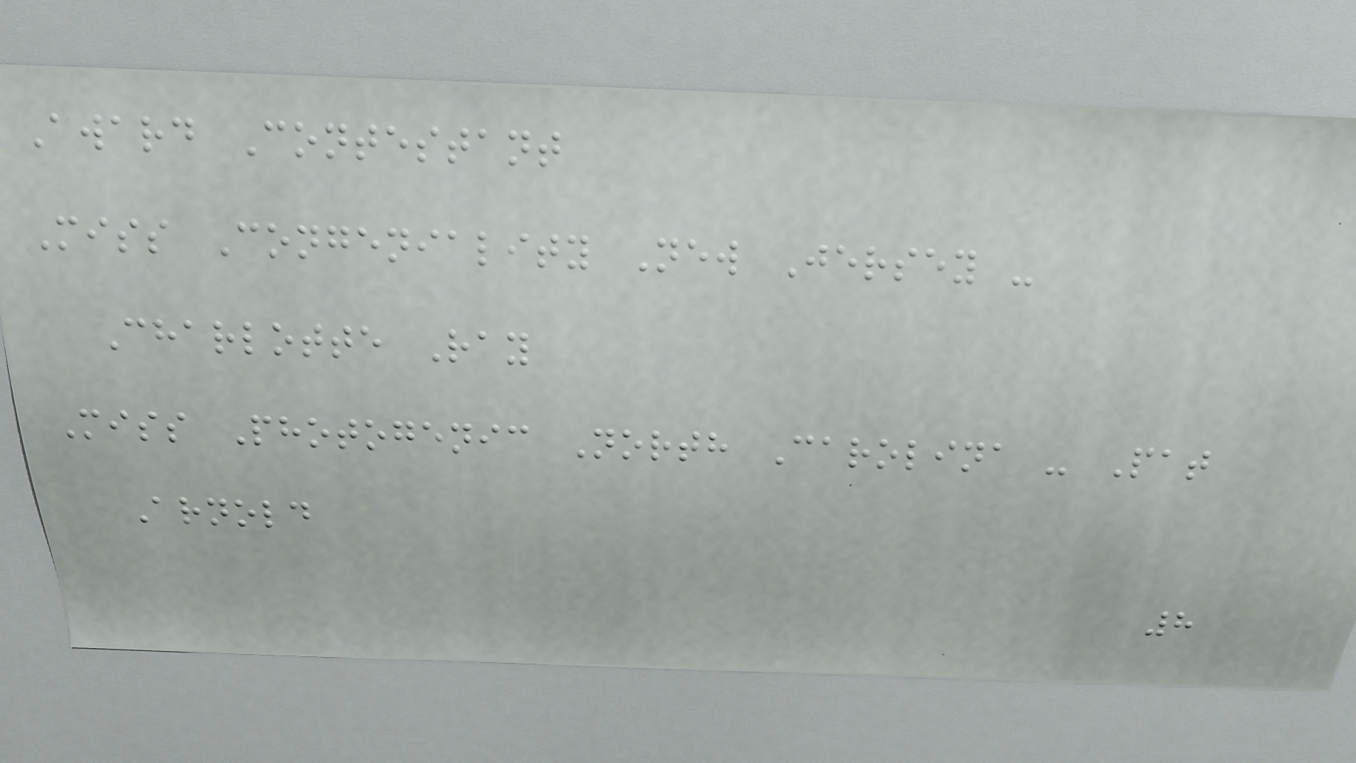Award Contestant
Miss Congeniality New Jersey -
Charlotte Ray
Miss Photogenic North Carolina - Pat
Arnold
8
